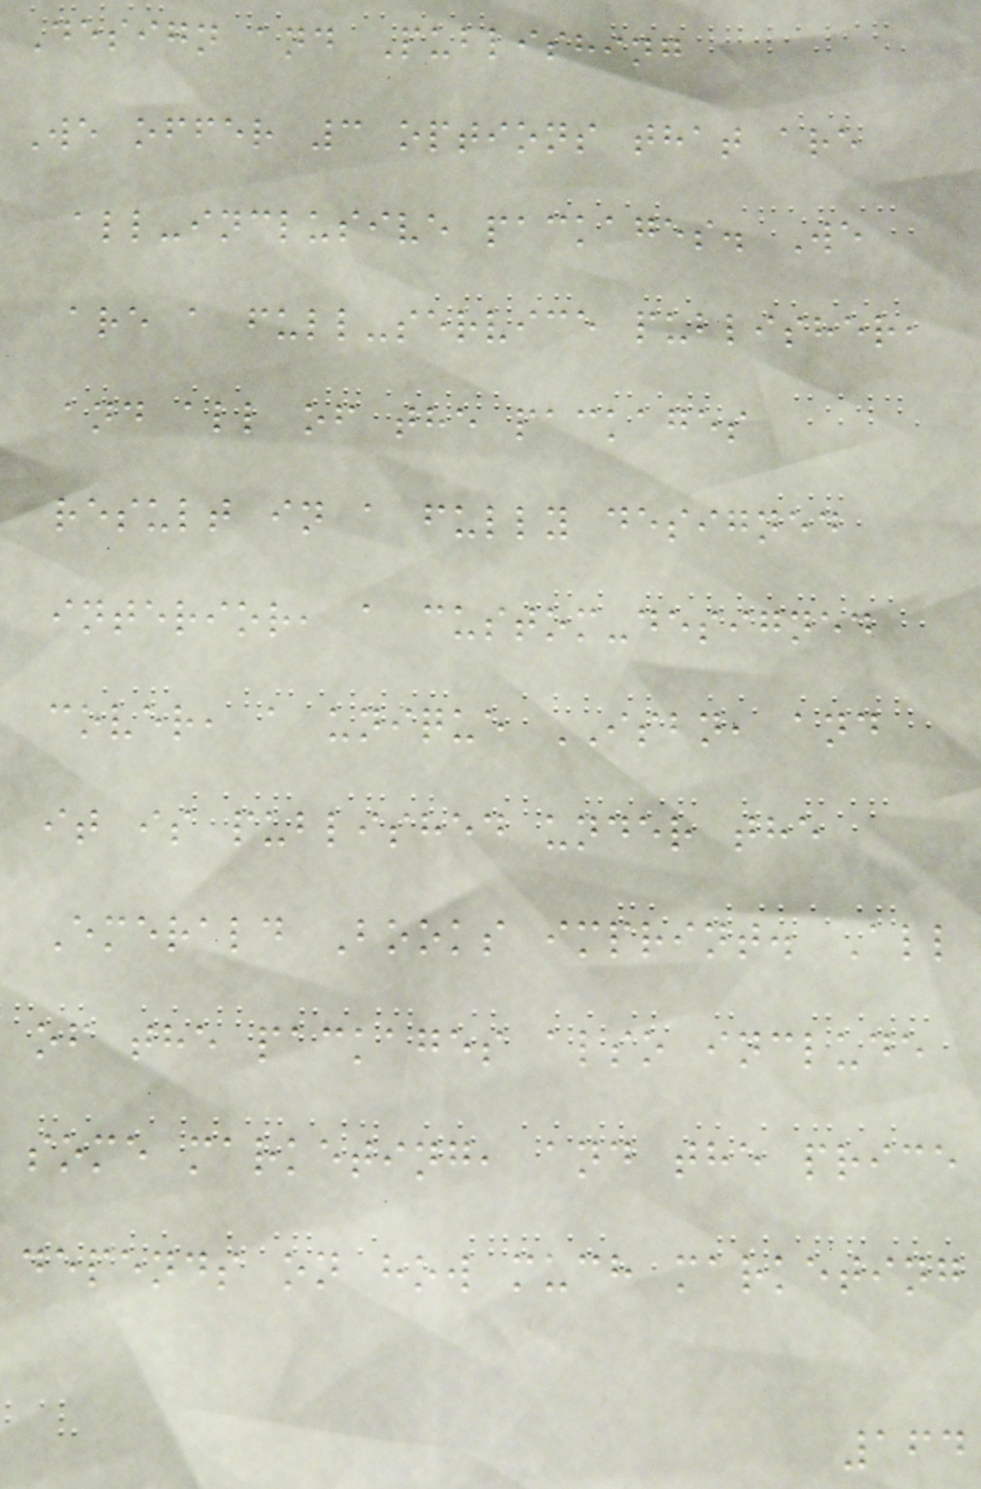Design and Publishing
We offer 3 options that are
all-inclusive packages. We
are a full-service publisher,
and all of the packages
result in a fully designed
interior, a custom-designed
cover, a unique ISBN, and
it is published under the
Emerald Books imprint. All
of the packages also include
some marketing, and the price
depends on how much marketing
164
